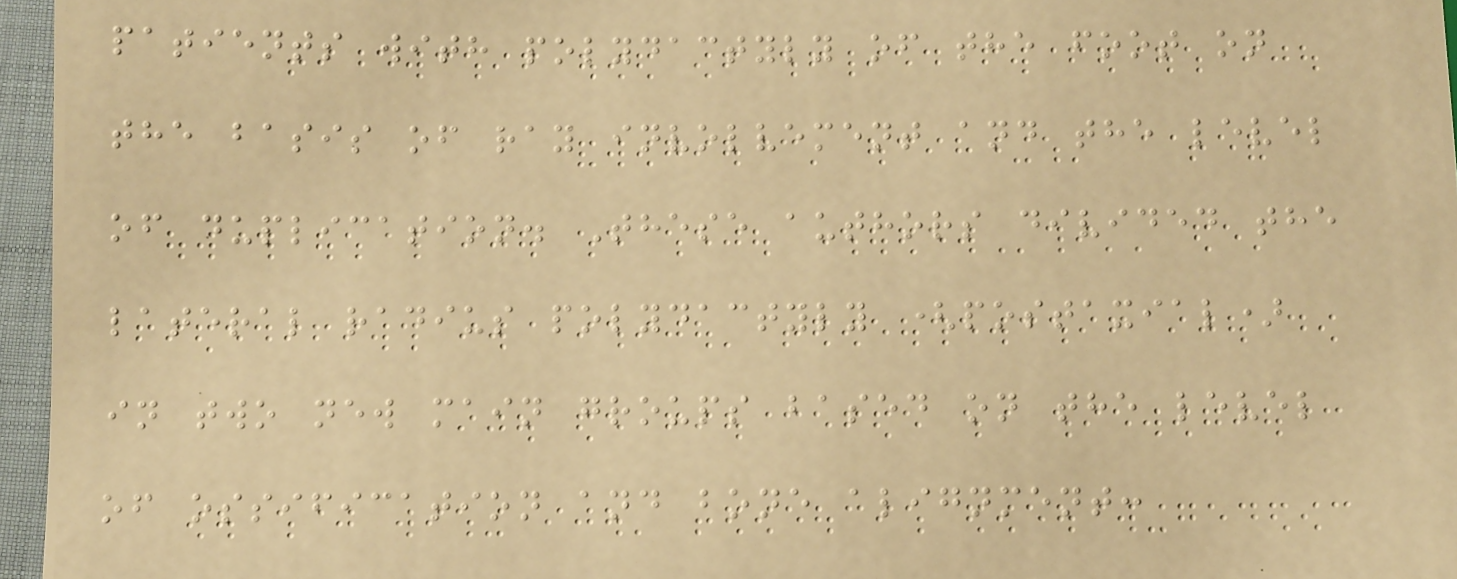patients with polydactyly of the foot on
the basis of ray involvement and the level
of duplication. These authors divided the
lateral radius polydactyly (postaxial)
in two new main groups based on the level
of ossification and bone alignment:
